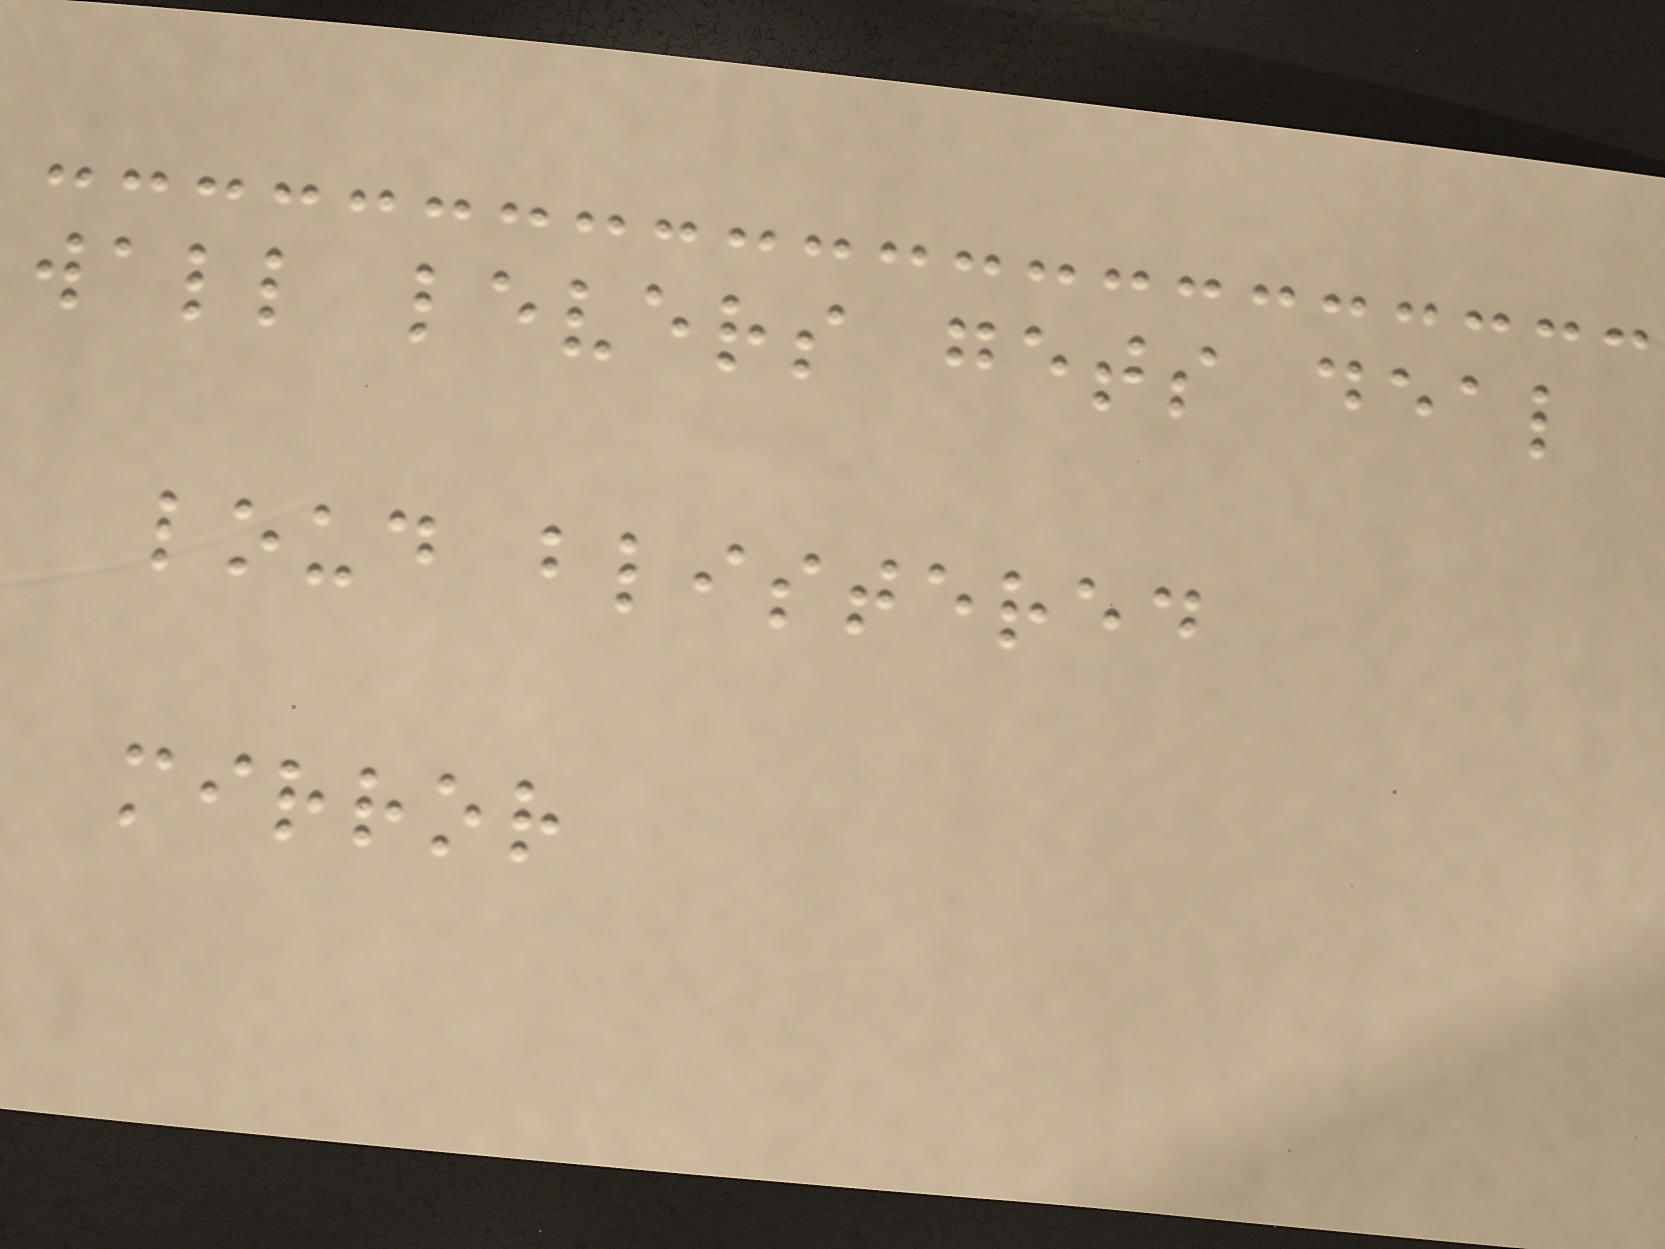wall levers gets deal
loud blistered
mirror
